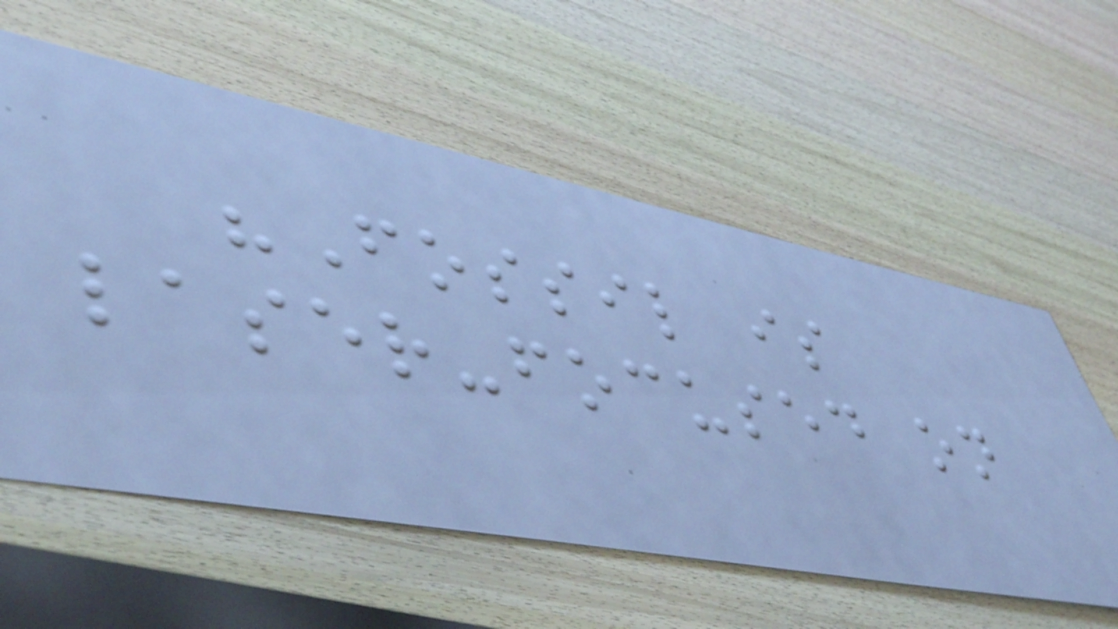"Fossil is
laser-focused on
